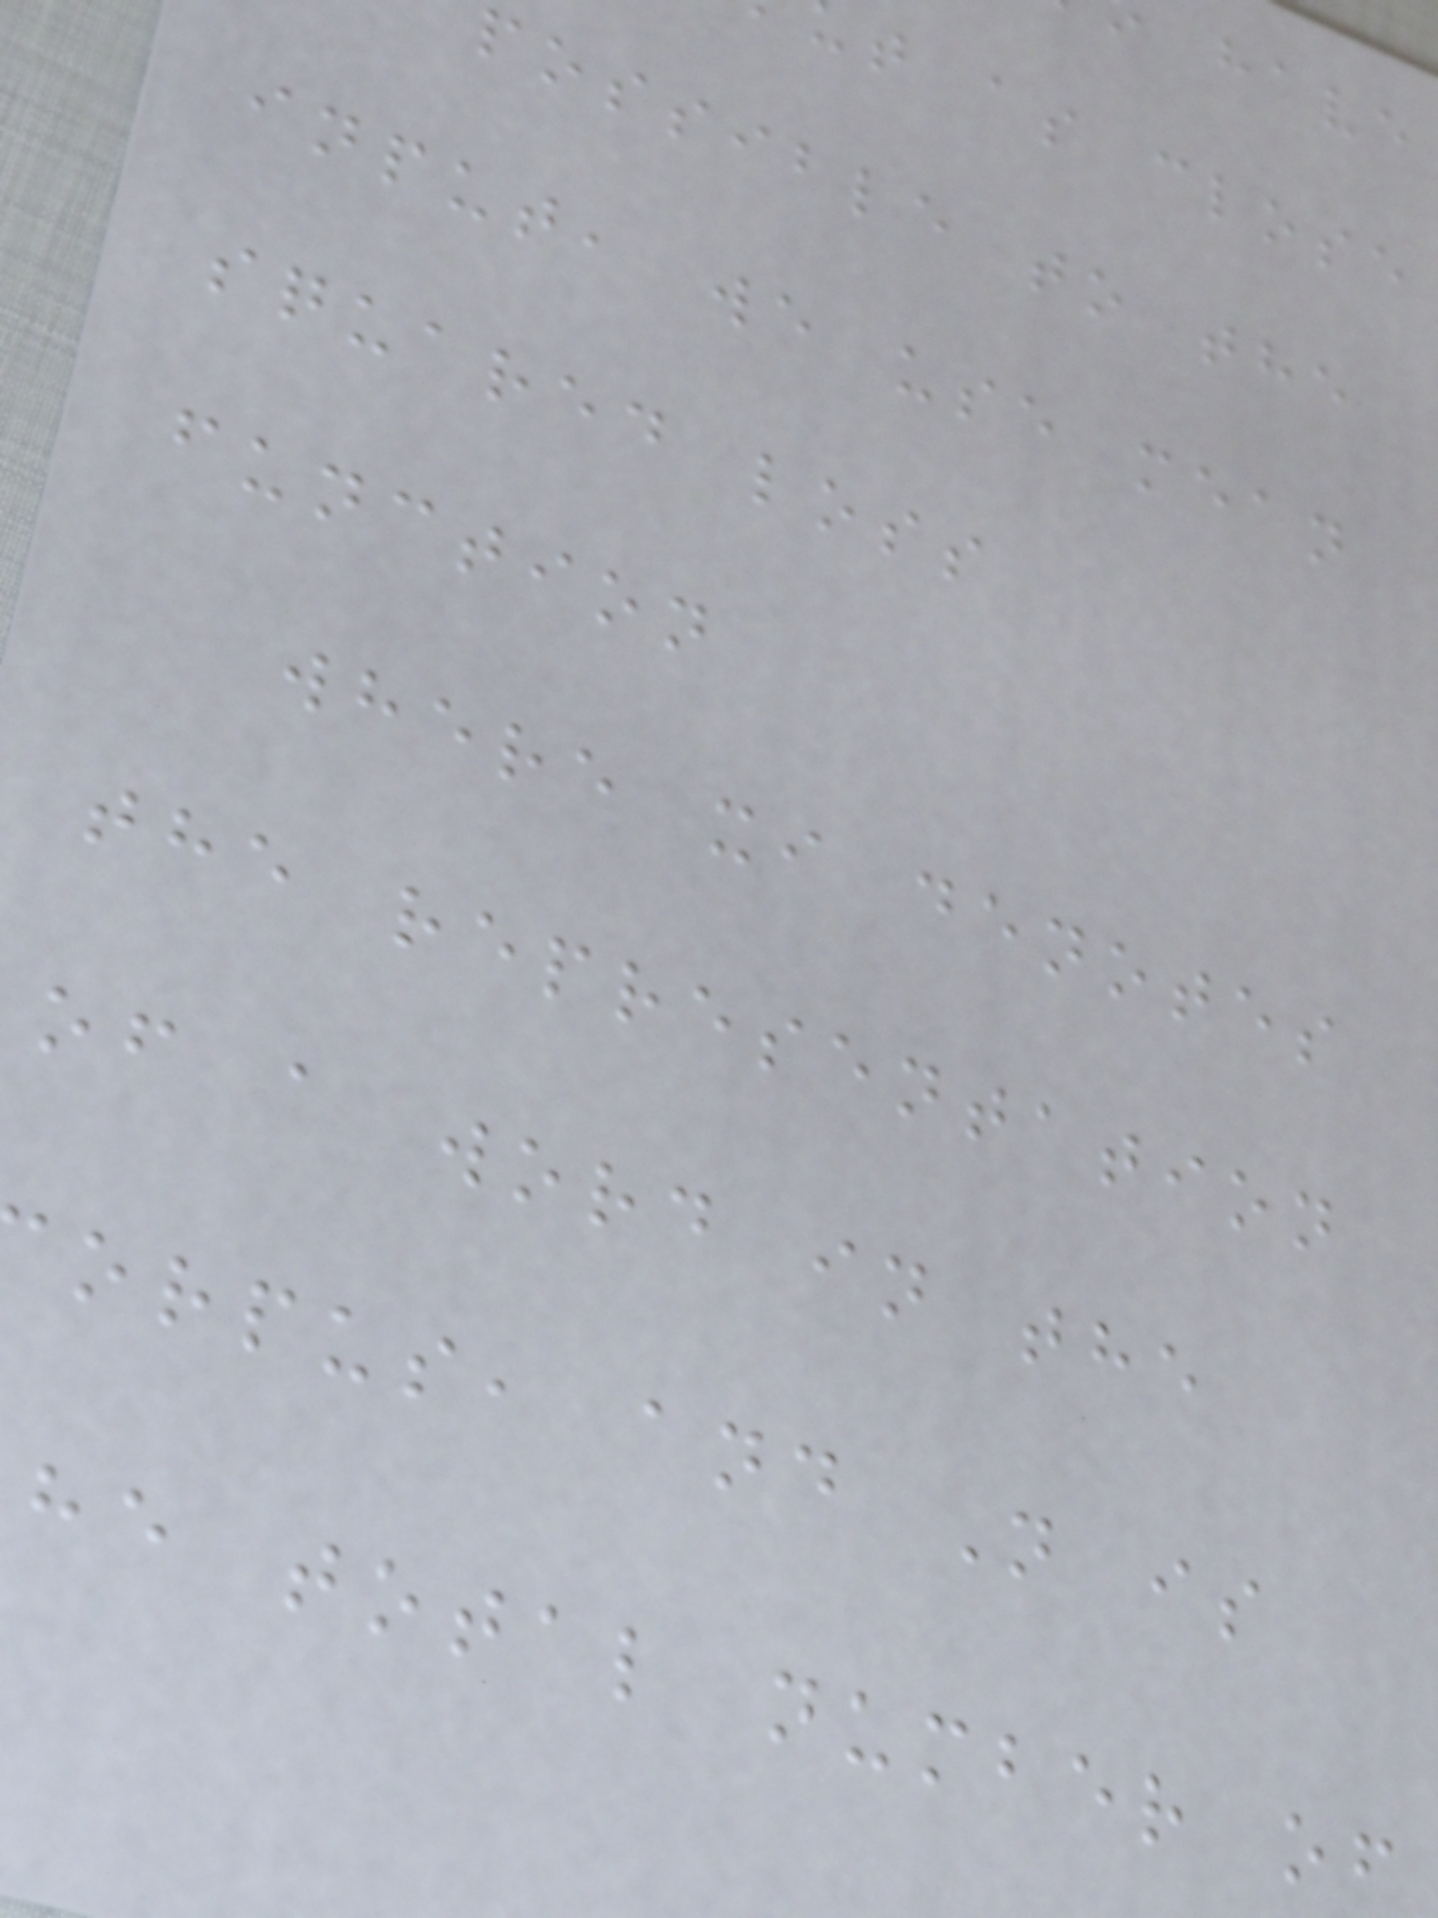t as close
possible to the
input, we use mean
squared loss
function
where xi denotes
the representation
of a word in the
orpus, and N is
he total number of
